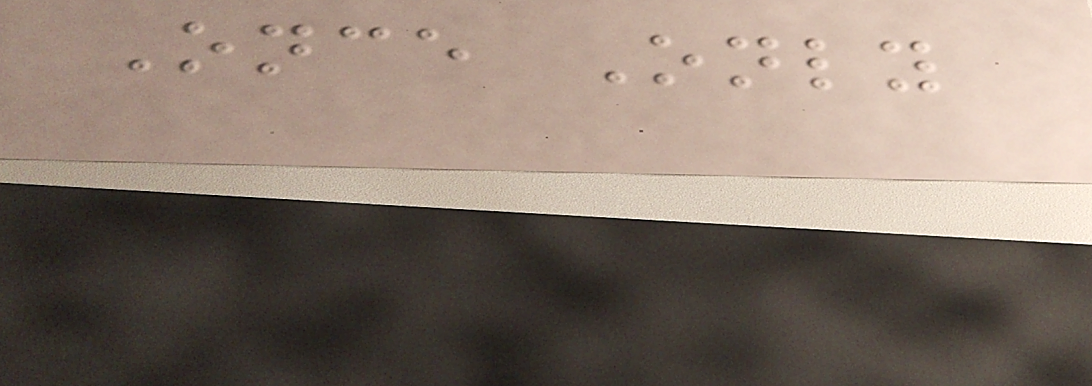Once Only
